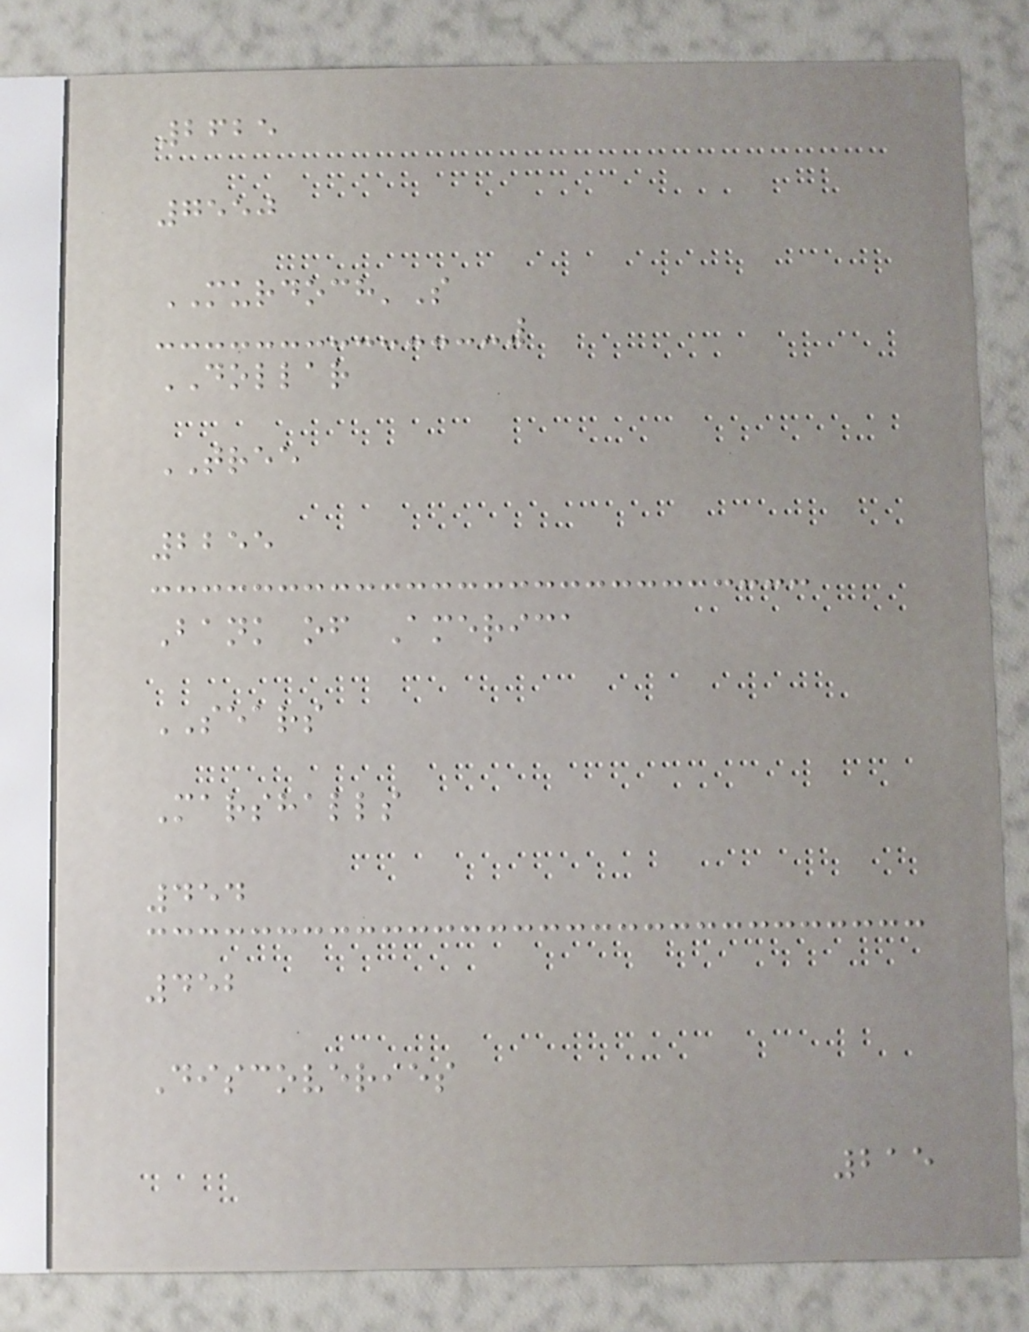2625
7550
MURDOCH'S
DOLLAR
TREE
2255
Bank of America
SEARS
Marshalls
454
452
Discoveries
215
